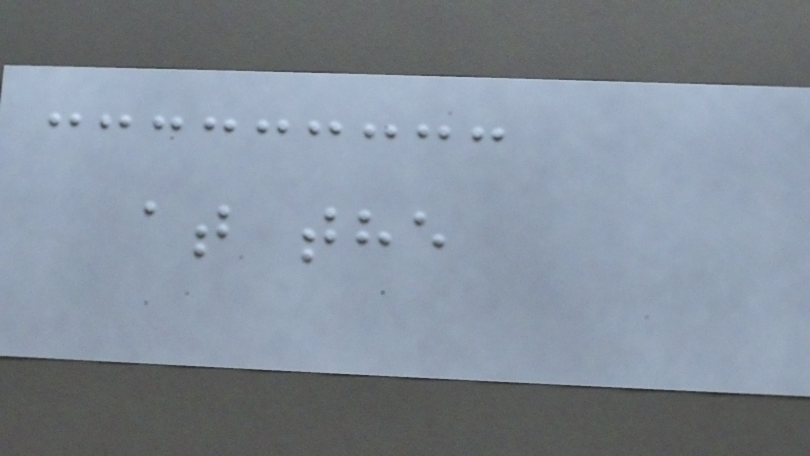at the
